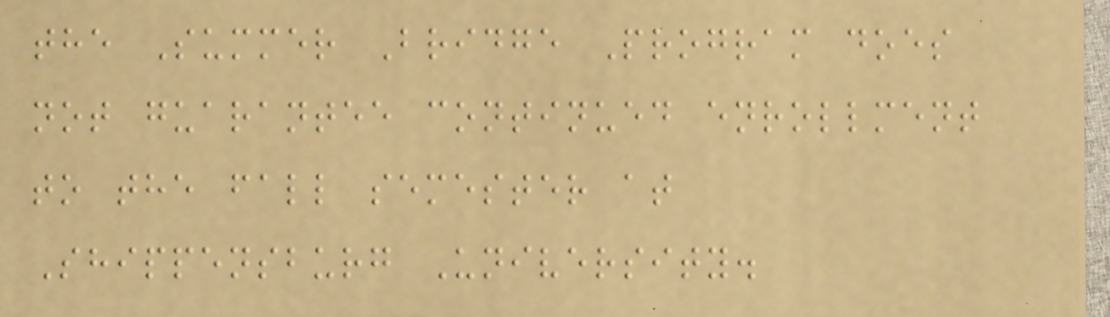the Summer Bridge Program does
not guarantee continued enrollment
to the fall semester at
Shippensburg University.
